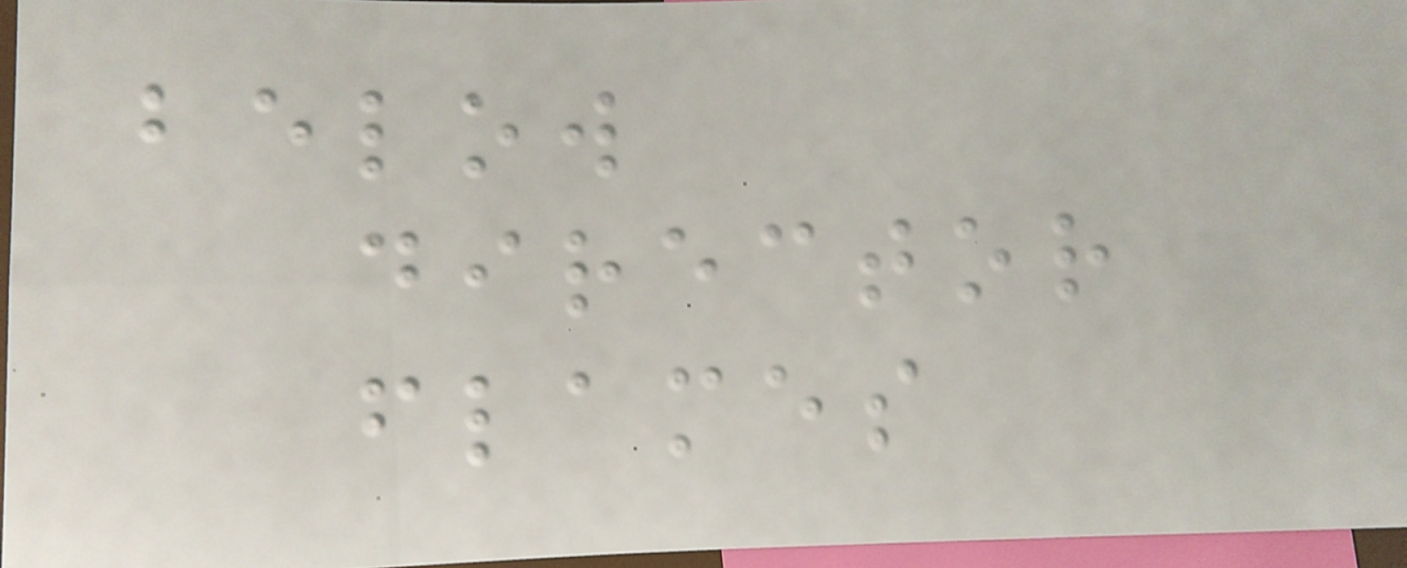below
director
flames
